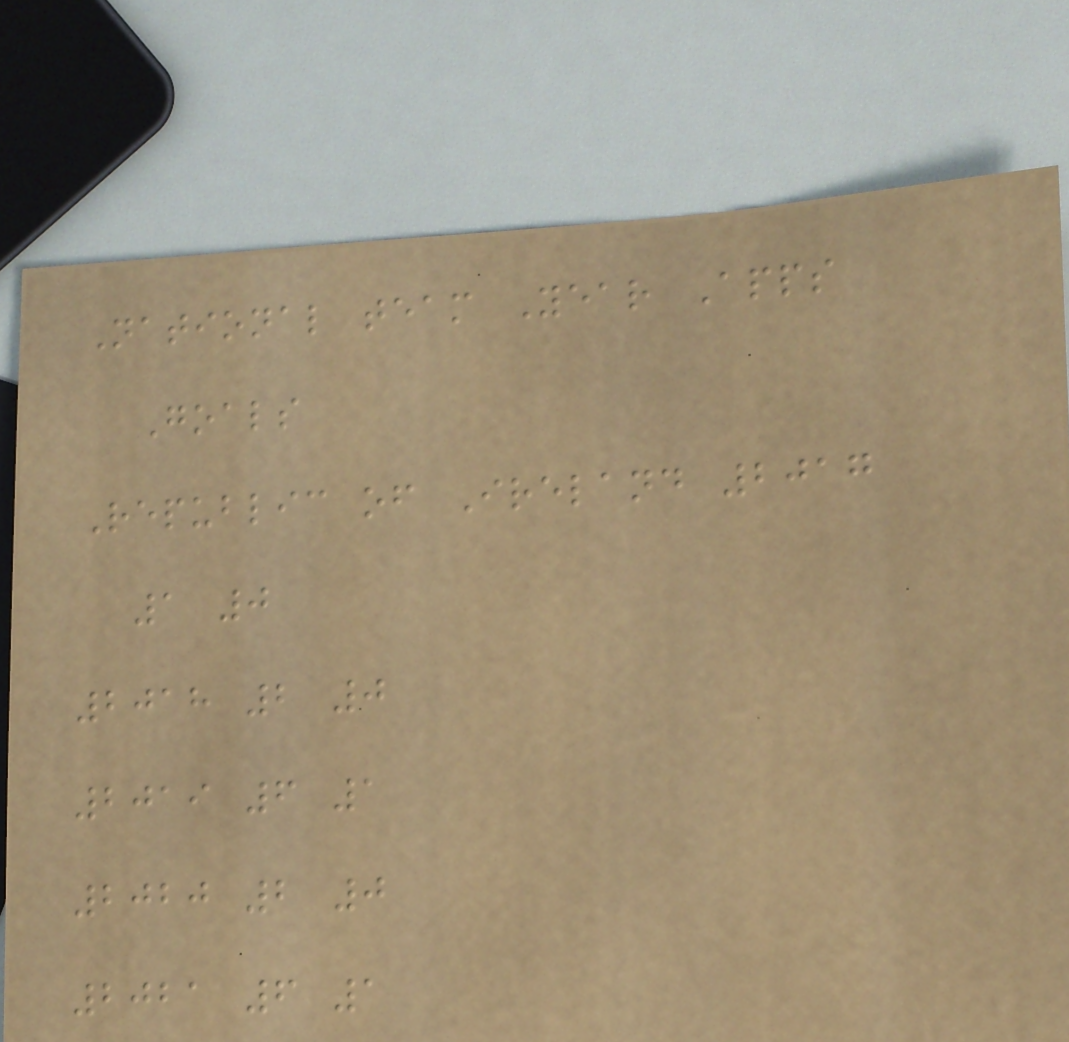National team Year Apps
Goals
Republic of Ireland 2017
1 0
2018 2 0
2019 6 1
2020 2 0
2021 6 1
